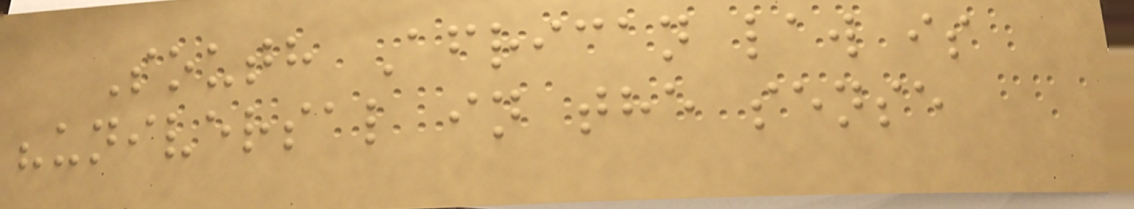South African law is
"universal in the sense
